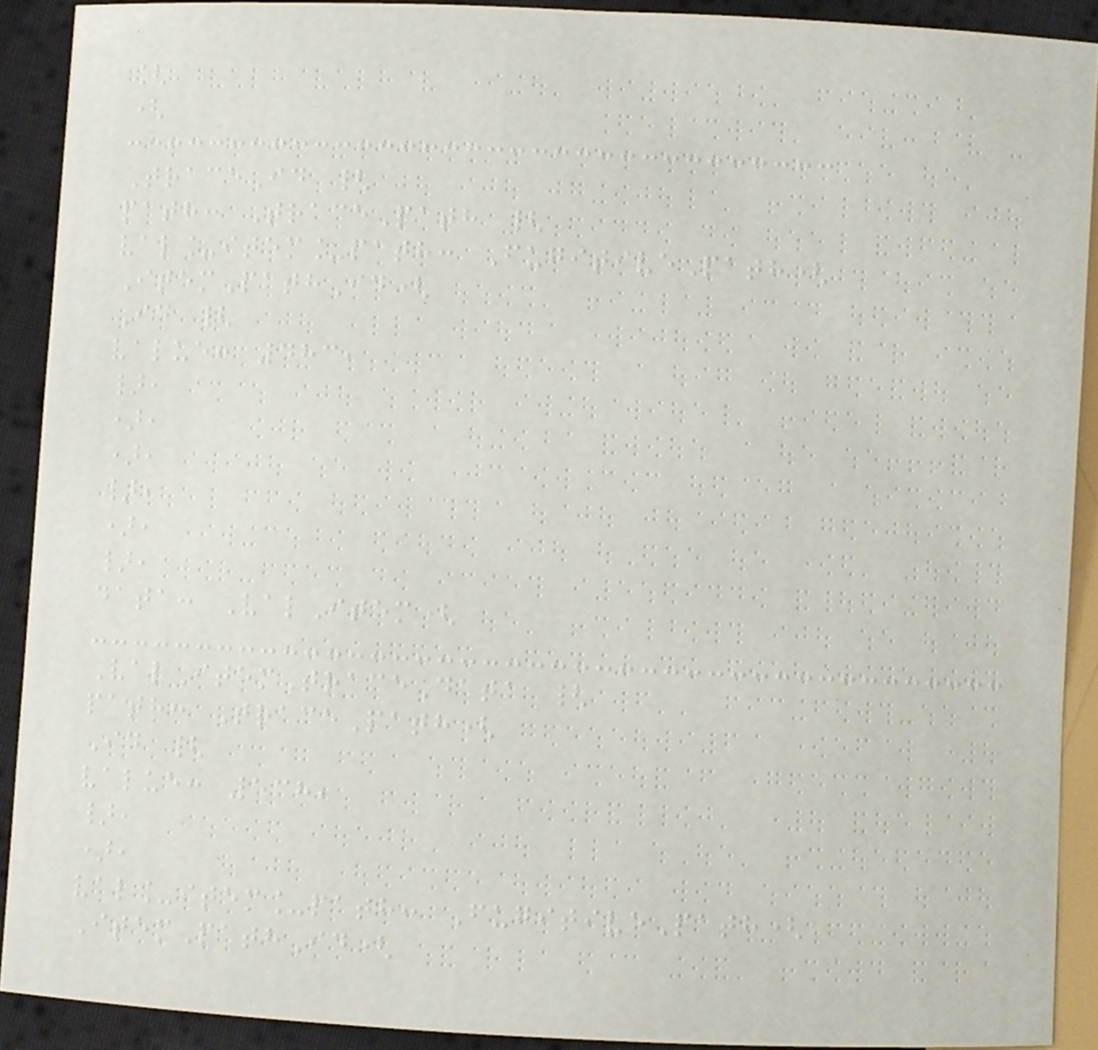[
(
TraceId {
path: TracePath {
val_item_path: FugitivePath(
ItemPathId(
Id {
value: 483,
},
),
),
},
),
},
data: ValItem(
ValItemTraceData {
path: TracePath(
Id {
value: 538,
},
),
val_item_path: FugitivePath(
ItemPathId(
